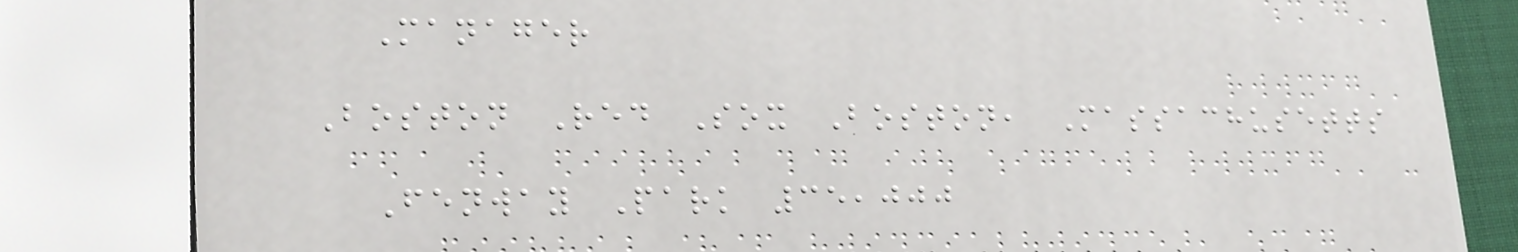Manager
Boston Red Sox Boston, Massachusetts
Fenway Park 35,000
